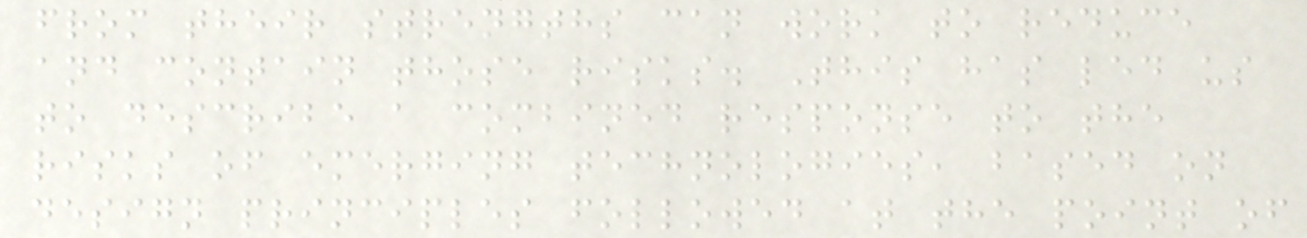from their strengths can work to reduce
and contain those risks. This has led us
to describe a combined response to the
risks of emerging technologies, based on
design principles followed at the point of
